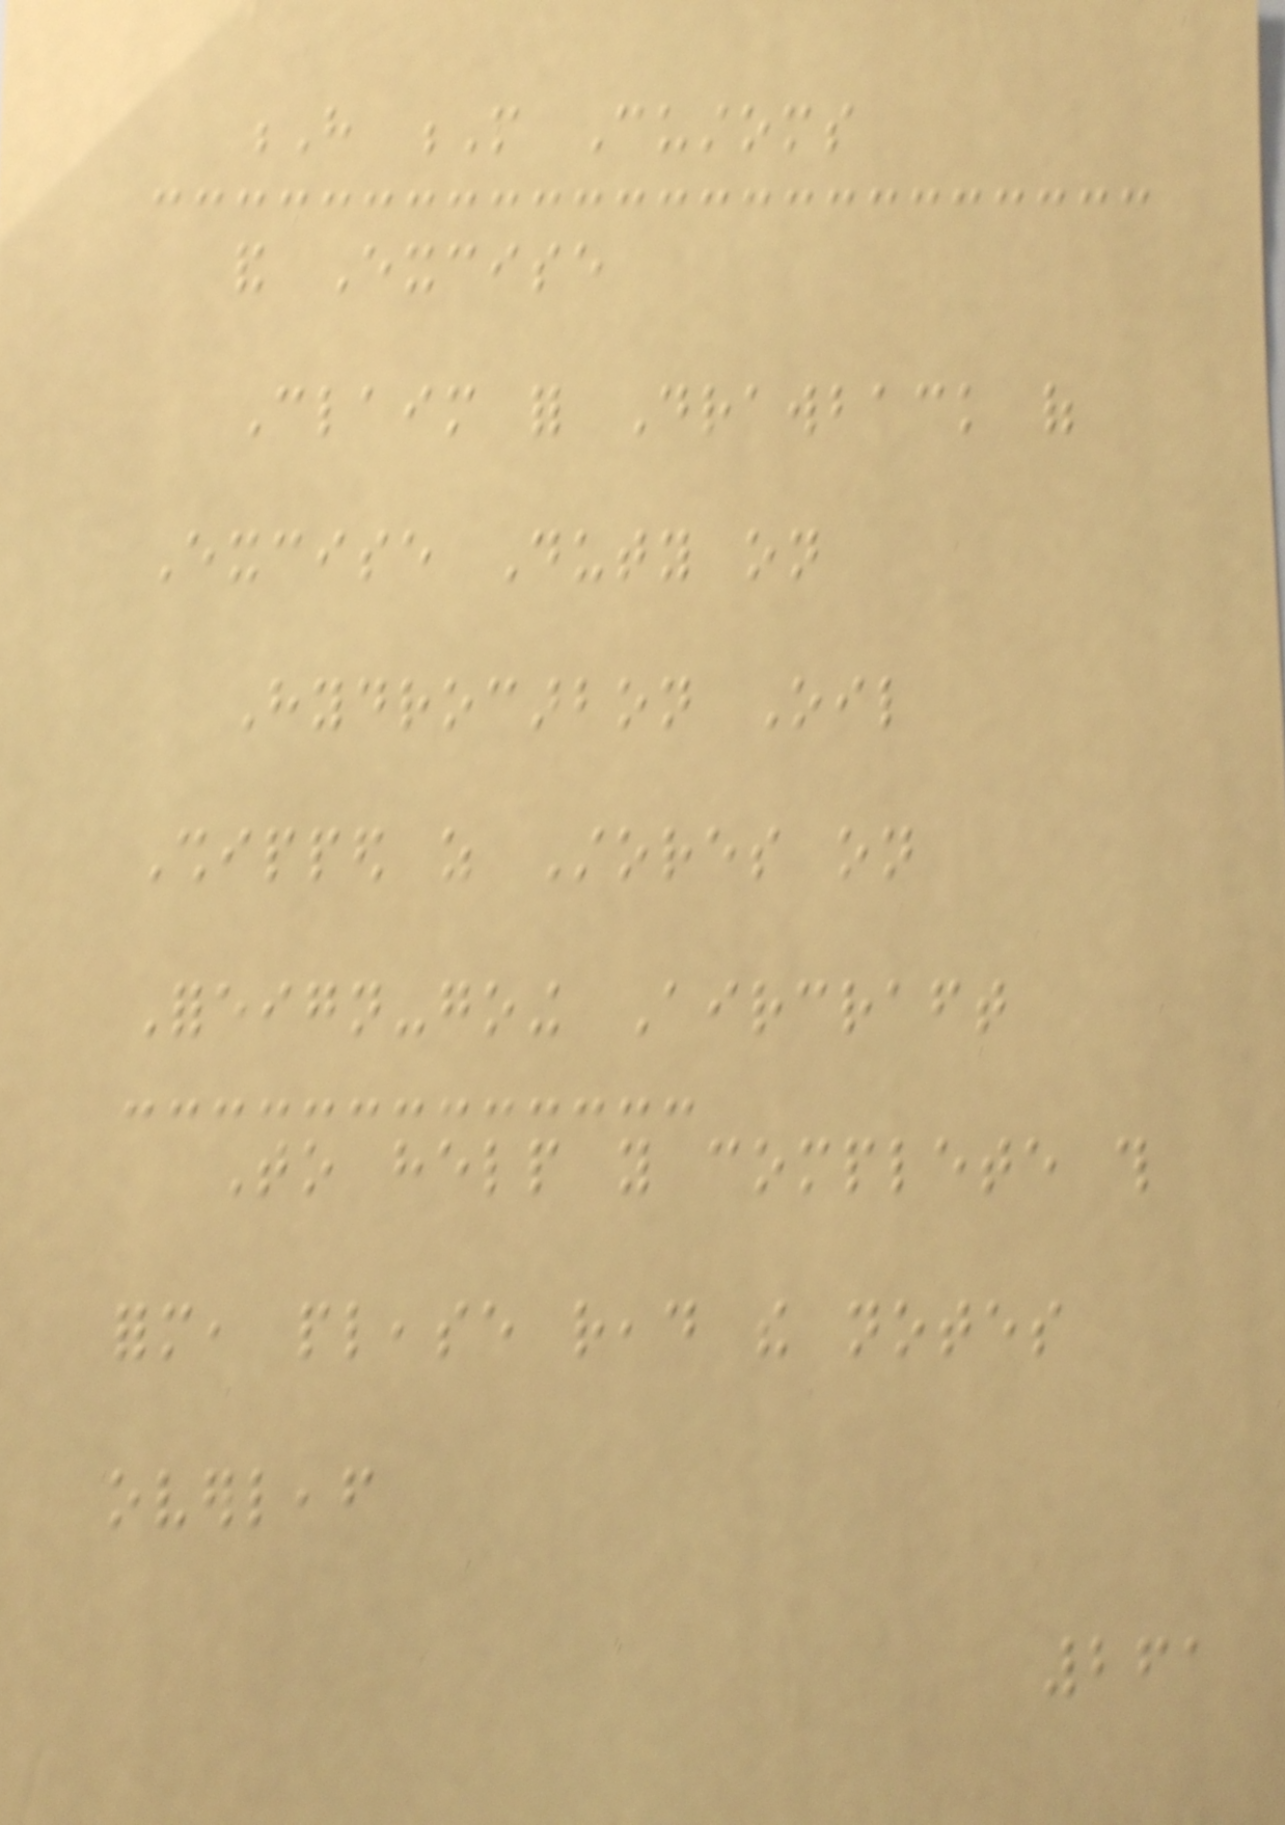H M Customs
and Excise
Claim for Drawback of
Excise Duty on
Hydrocarbon Oil
Shipped as Stores on
Foreign-going Aircraft
To help you complete this
form, please read the notes
overleaf
261
